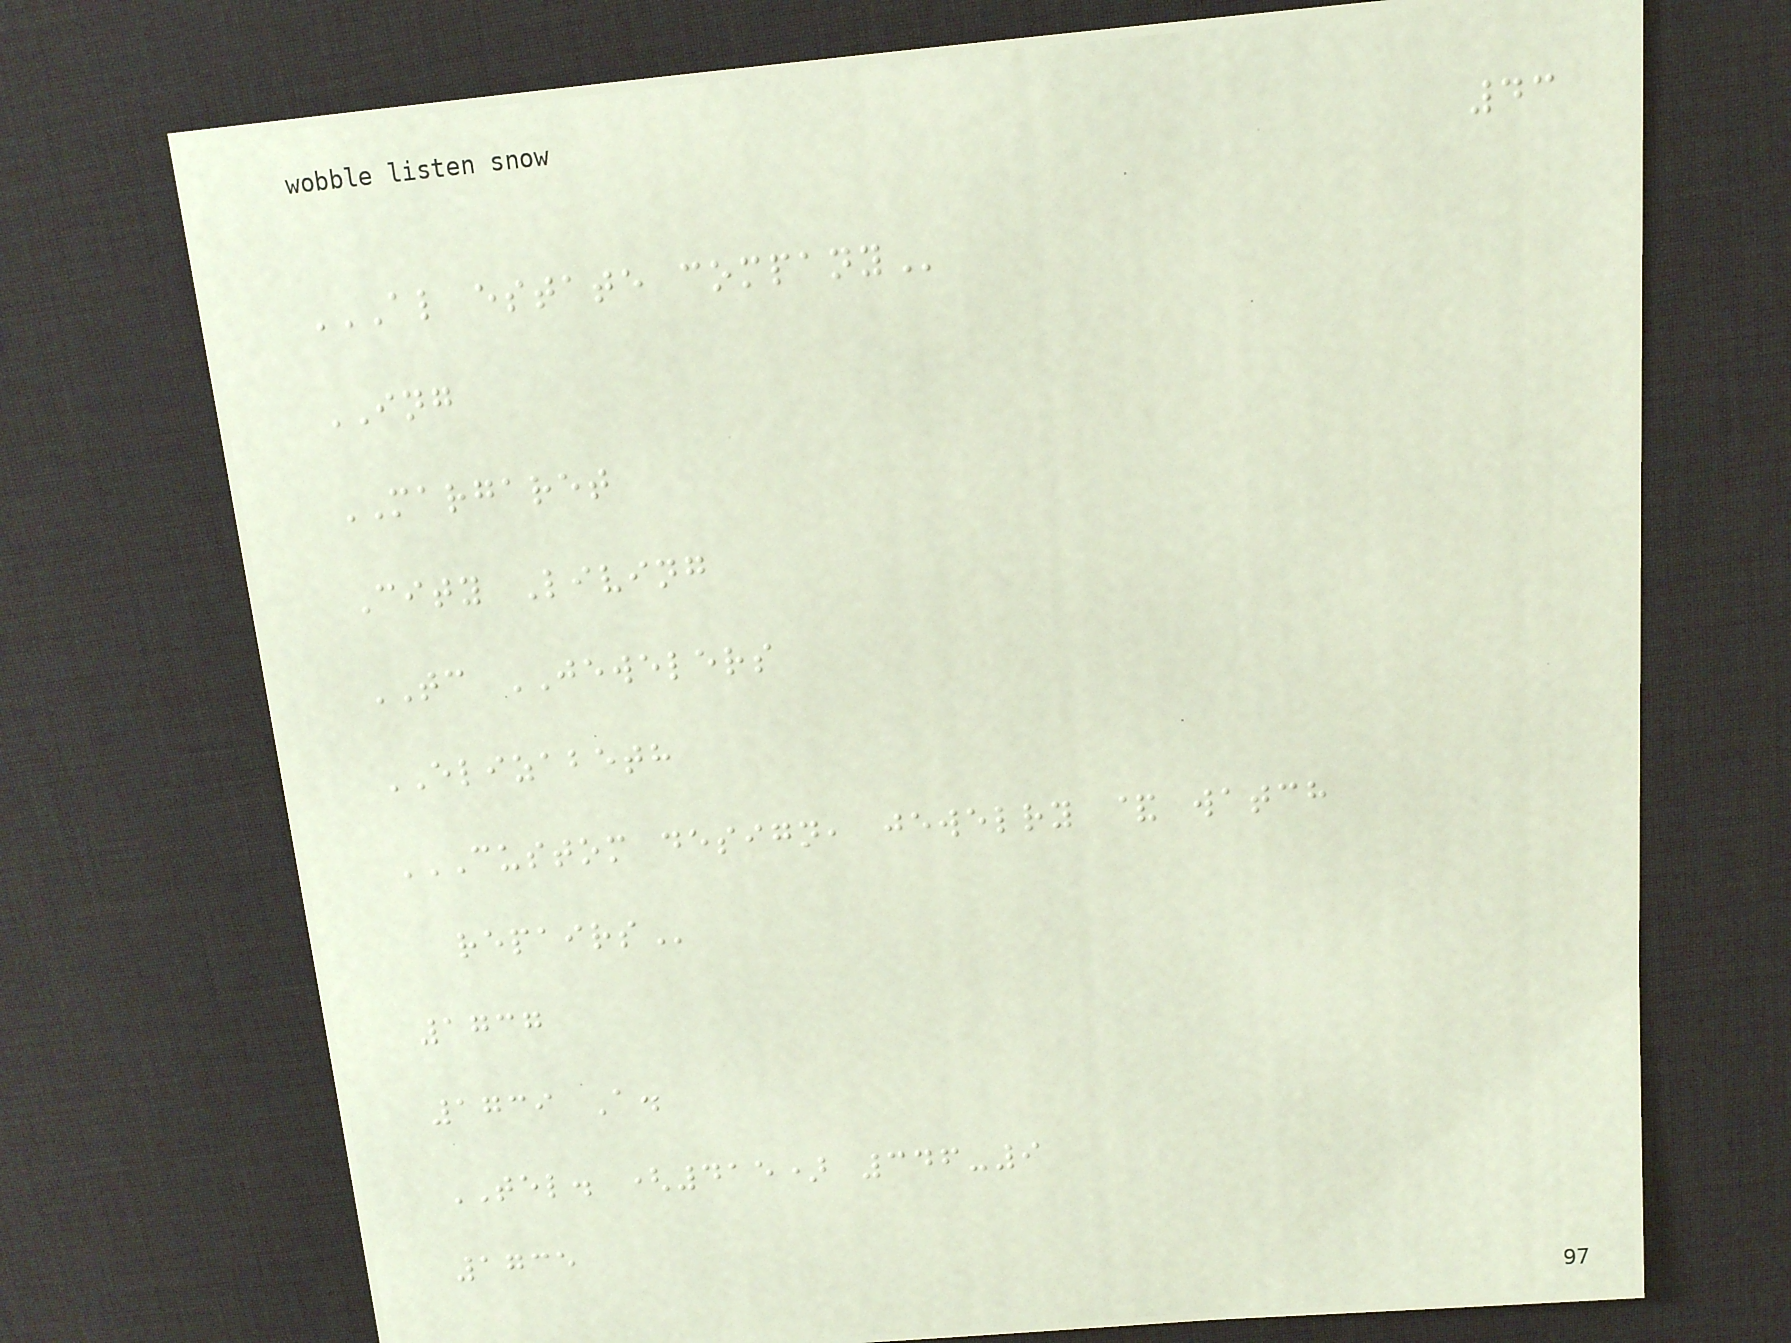43
AL ESTATE COMPANY
ING
MARGARET
City Living
TC JEWELERS
ELIZABETH
CUSTOM DESIGN, JEWELRY & WATCH
REPAIRS
1737
1739 A.
TEL. (415) 346-9
1735
